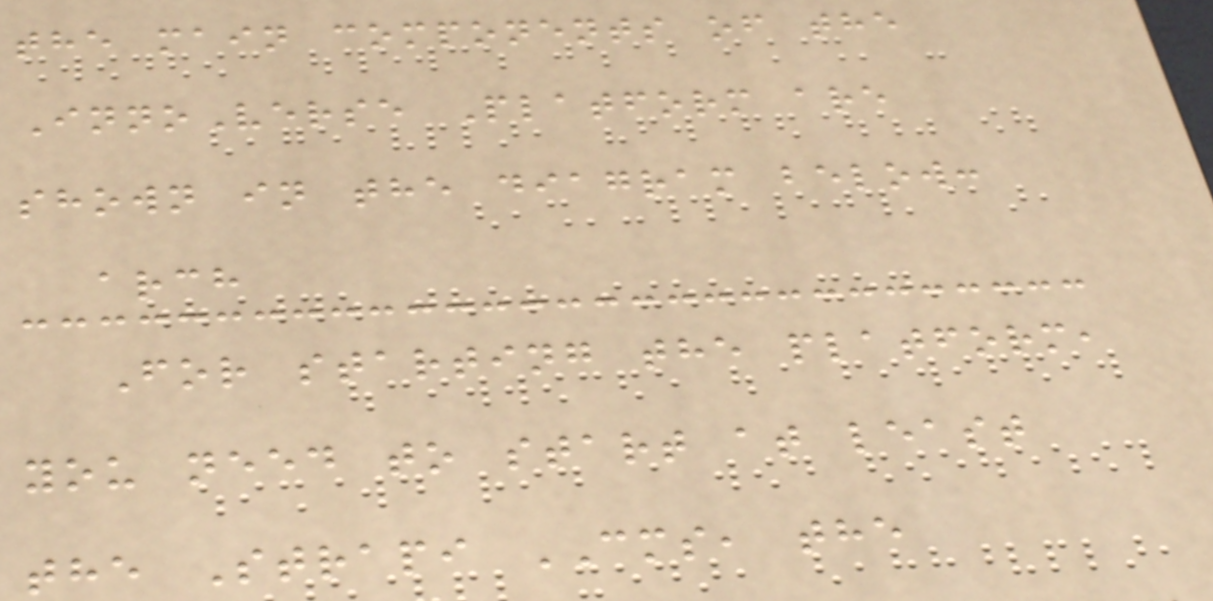the main components of the
InnoVerse Platform are
shown in the diagram below:
arch
For starting the platform,
you need to start at least
the Strapi CMS, the
